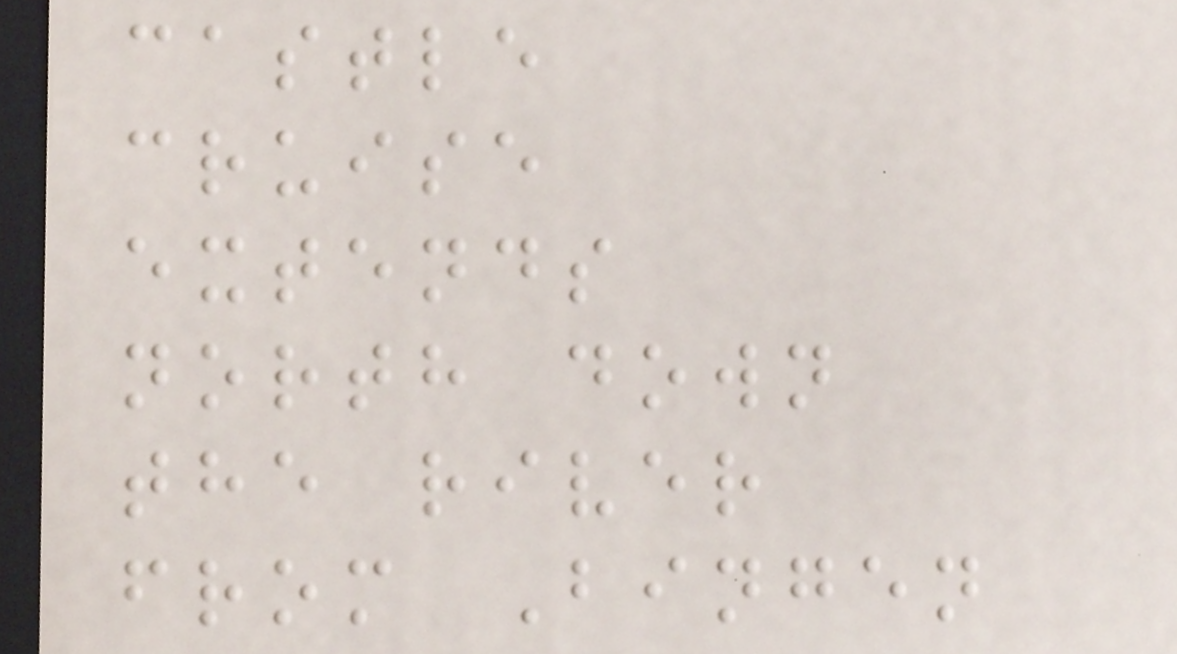castle
cruise
extends
north down
the river
from Bingen
